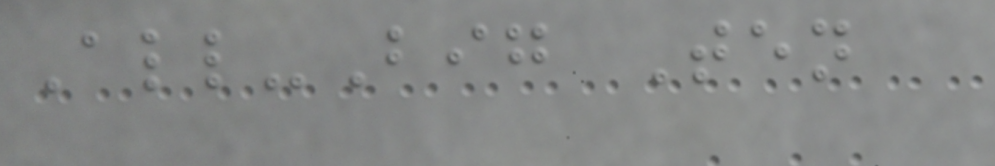All-Big Ten
